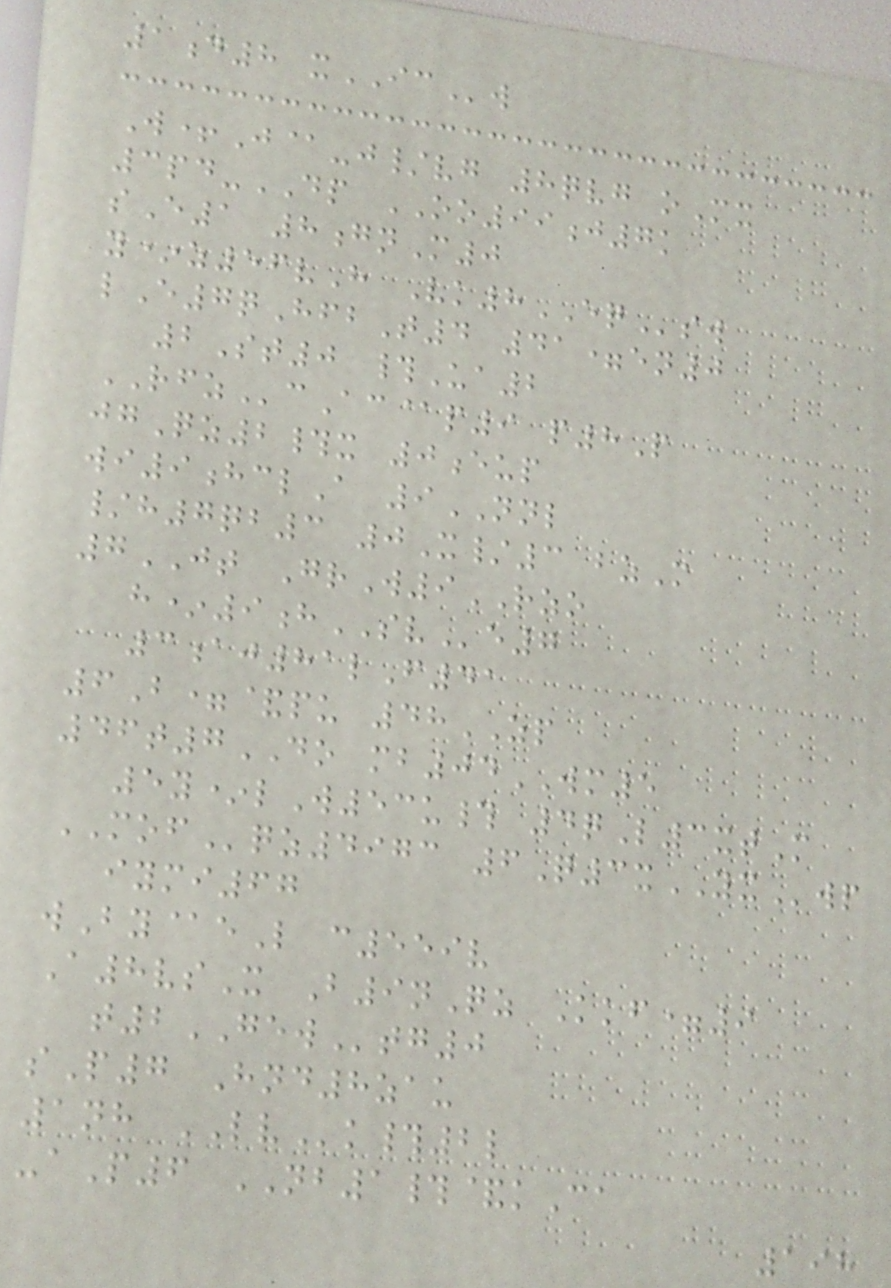1d8 xICw
W+J@-j/vg 8qvg oMx
3pd-DP OO99j7k
sE1 8gnM0
y*z56vH Vk8EQsw
lE7qHfbT4 41=en0
2St0 #Ua2
RFZcAc@p9 p8P
jgQz2#x 0eup
wi9hclA 9NNL
/h7qb3 0X/3 bzM
7JT GrW9RZO
h*9hSVe7
3aj81lF41
6B=&pu 48ZP
46t7DO mb04WM5
5y*lW53u# 4qL3xtM
MOFqz4973 6Q3xYXwp
iymi67
wBy@eL c559v
A8vsX B9nQz Kkf=9
t2GEWtg0
sP7 Hnd8zau
1nh LVk#2l
-aP6 NB1#&kCa
198
